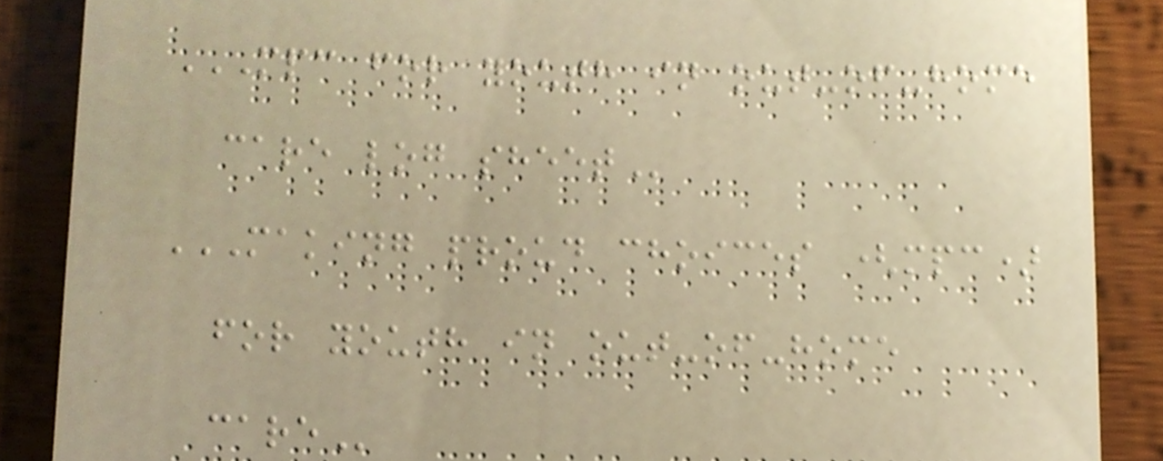MPC FOR YOUTH IN OUT-OF-HOME
CARE LOG SHEET
MAKING PROUD CHOICES (MPC)
FOR YOUTH IN OUT-OF-HOME
CARE
